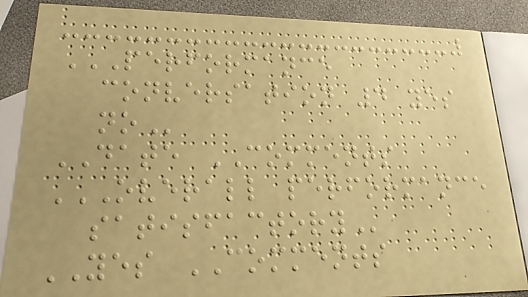PERFORMANCE
CONVERSATION 4 YES
NO
DATE COMMENTS
OVERALL PERFORMANCE
SATISFACTORY
YES COMMENTS
